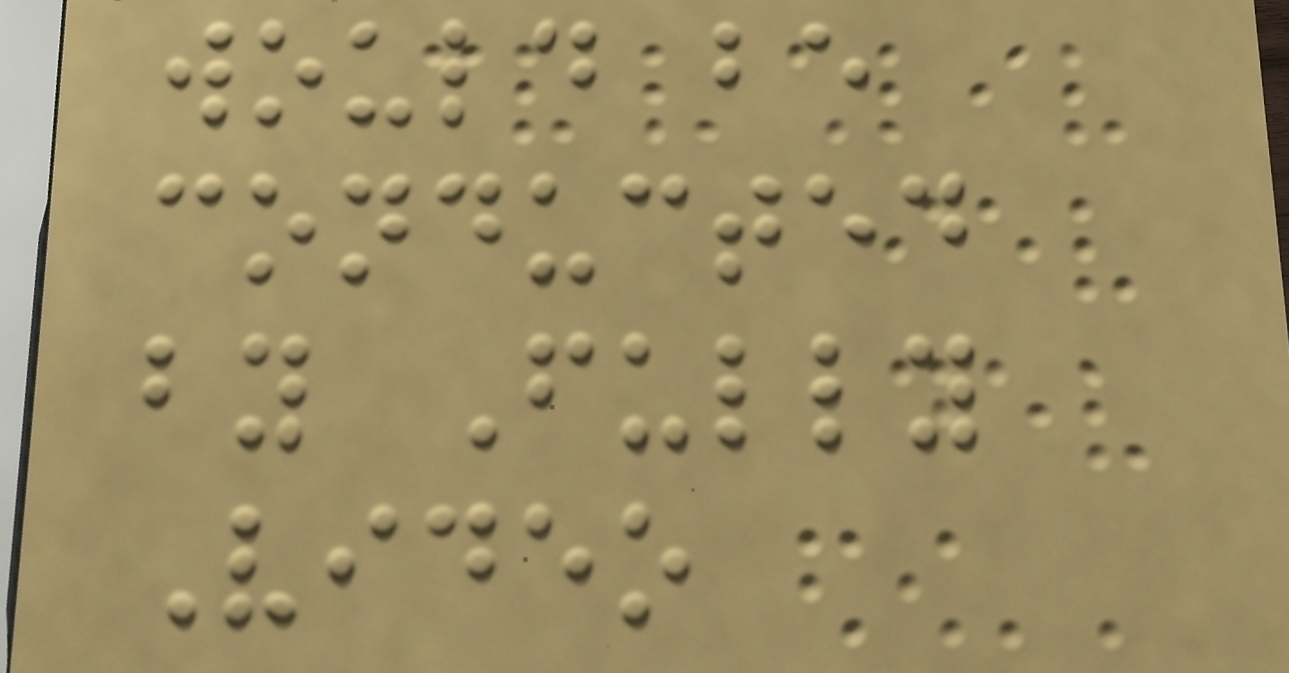would be
conducted
by Fully
Video
